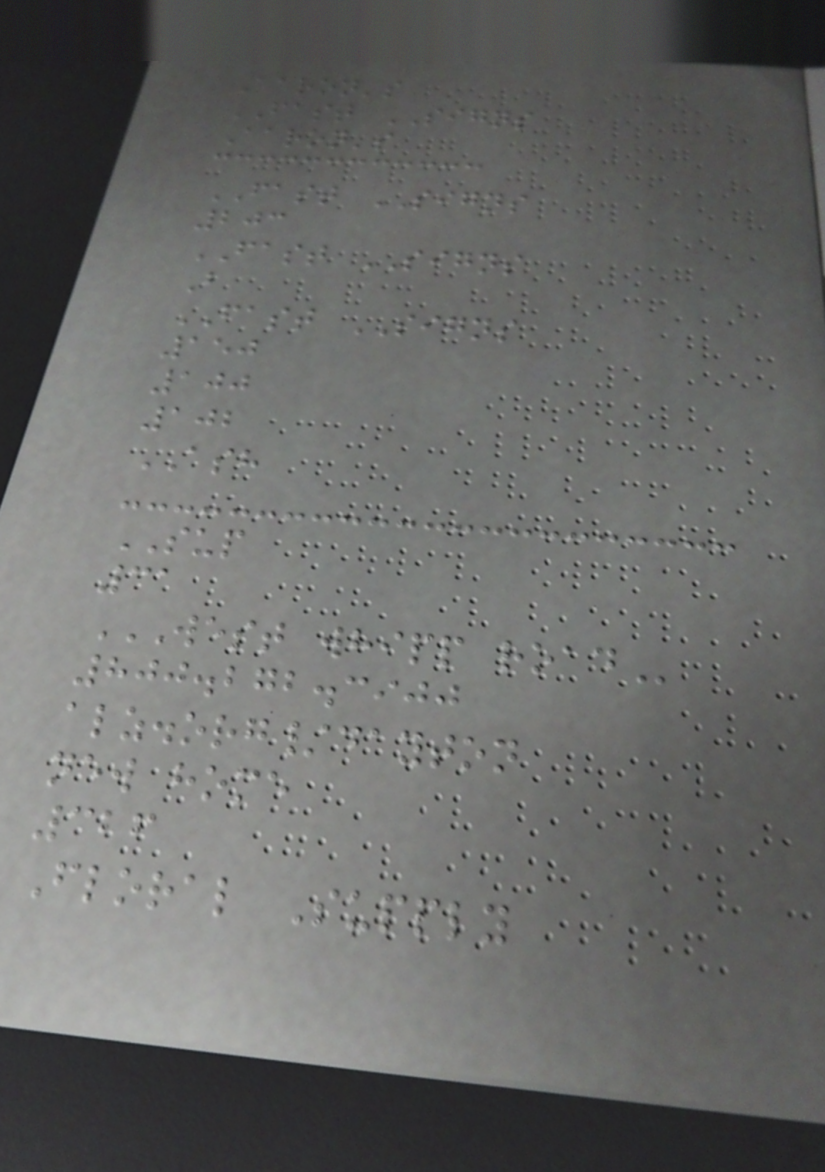Aaron's
FAST SIGNS
Aaron's
FAST SIGNS
203
FAST SIGNS
B
FAST SIGNS
150
100
102
ASH
SUP
31
WEST WHIPP ROAD
800.272.3900
alz.org/dayton
new home
326
Floral Supply
